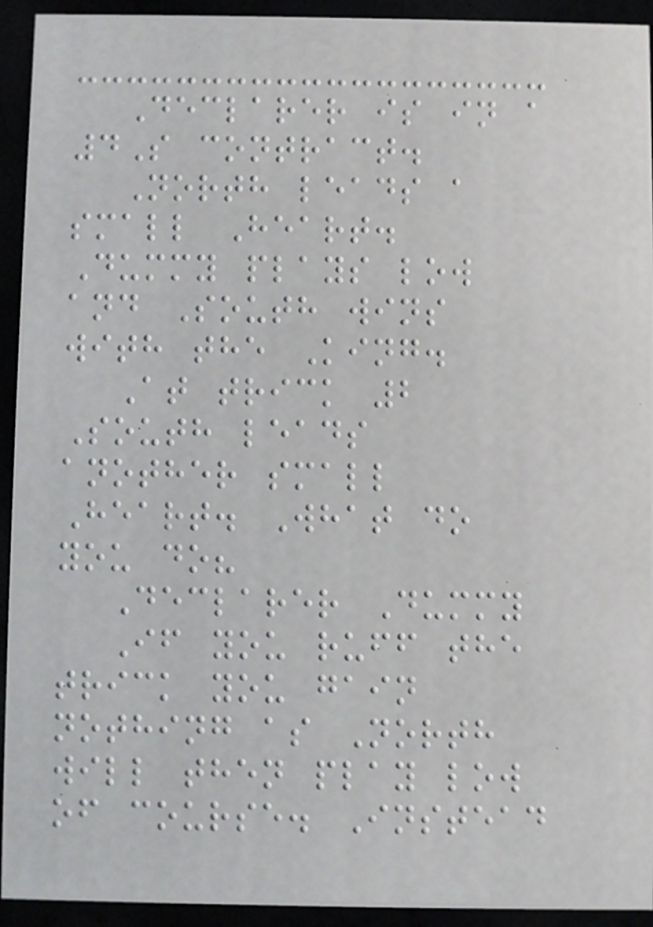Declarer is in a
4S contract.
North leads a
small Heart.
Dummy plays low
and South wins
with the King.
At trick 2
South leads
another small
Heart. What do
you do?
Declarer Dummy
If you ruff the
trick you gain
nothing as North
will then play low
of course. Instead
